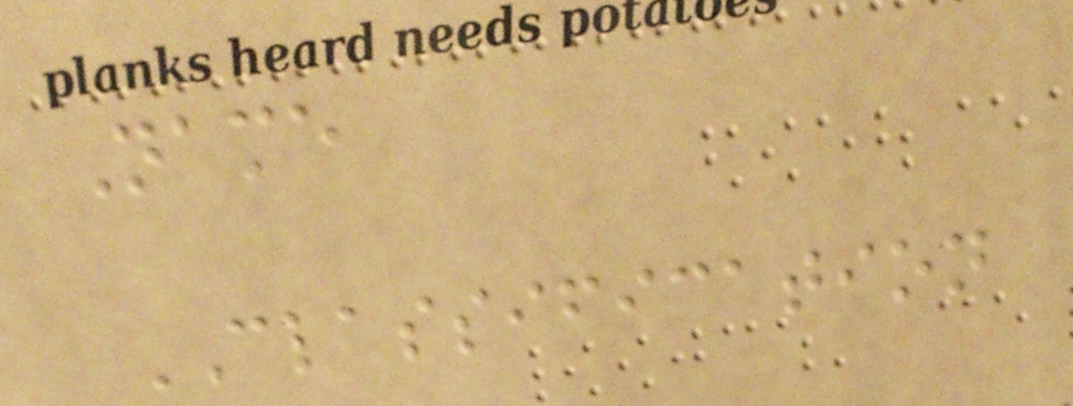Name
CLASSIFICATION
